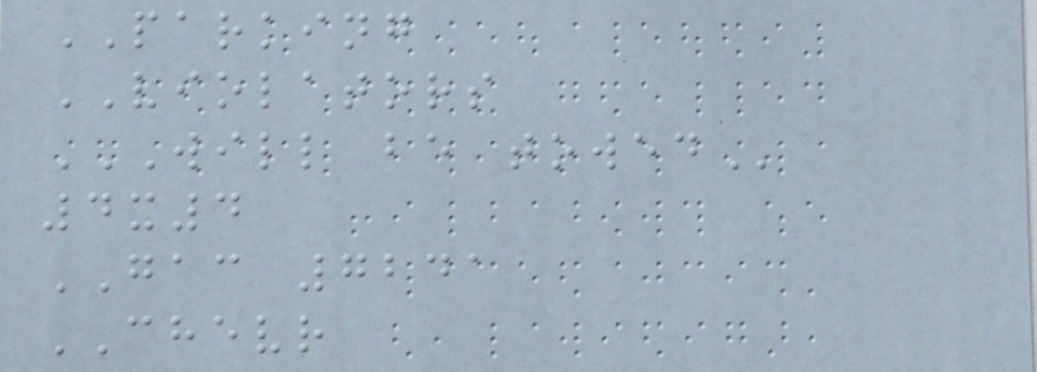PARKING
VIOLATORS
WILL BE TOWED
4x4
GAC 7241
CHEVR
